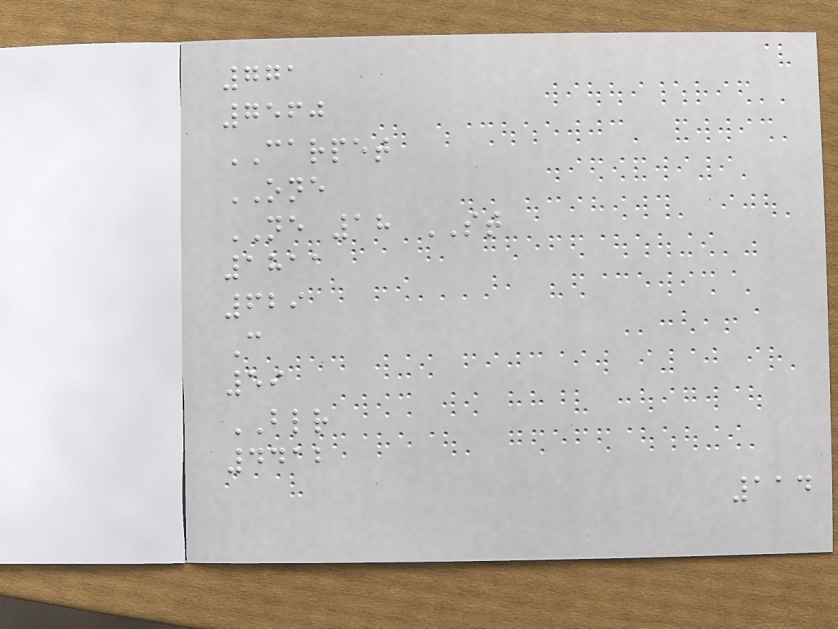771
7560
CARPET
ONE
NE 18 ST
1811
629
C
59
BLR
4412
114
